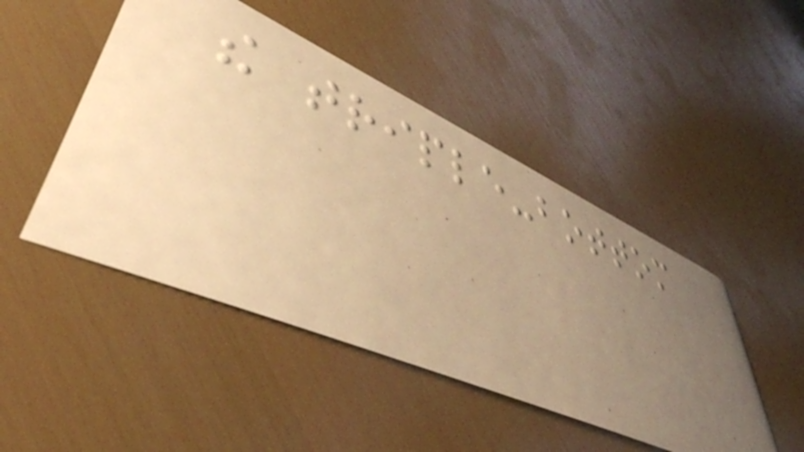the triple-bottom
